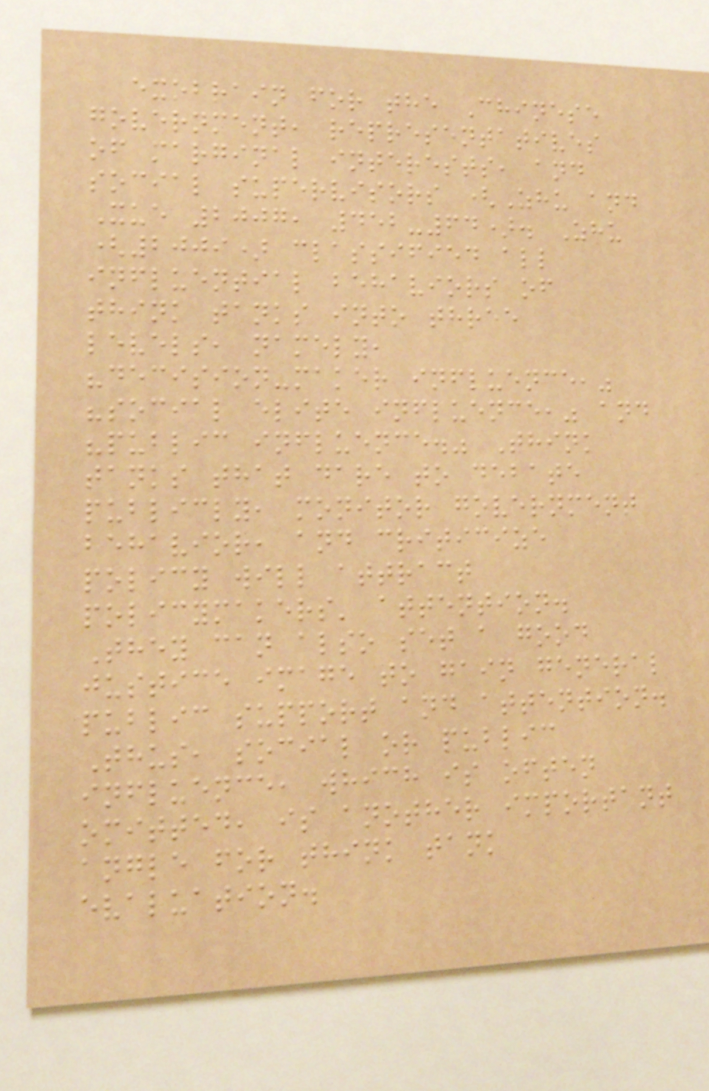exobrain for the Chinese
government, representatives
of marginal interests, and
social supervisors (Zhu and
Xue 2007, 452-64). Zhu
(2009) classified all
influential behaviors of
think tanks into three
levels, namely,
"decision-maker influence,"
"social elite influence," and
"public influence." Think
tanks that dare to debate
publicly, monitor government
behavior, and criticize
policy will attract
policymakers' attention.
They can also set a good
justice image to gain general
public support and attention.
Thus, social or public
influence, which is often
omitted, is another important
angle for think tank
evaluation.
